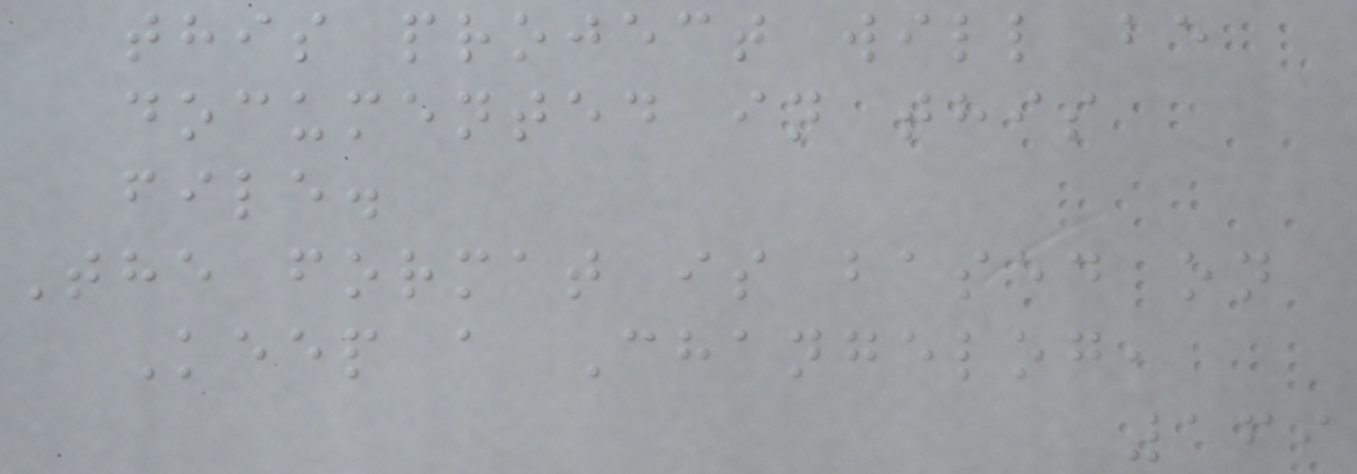this project will be
documented in this
file.
The format is based on
Keep a Changelog,
169
